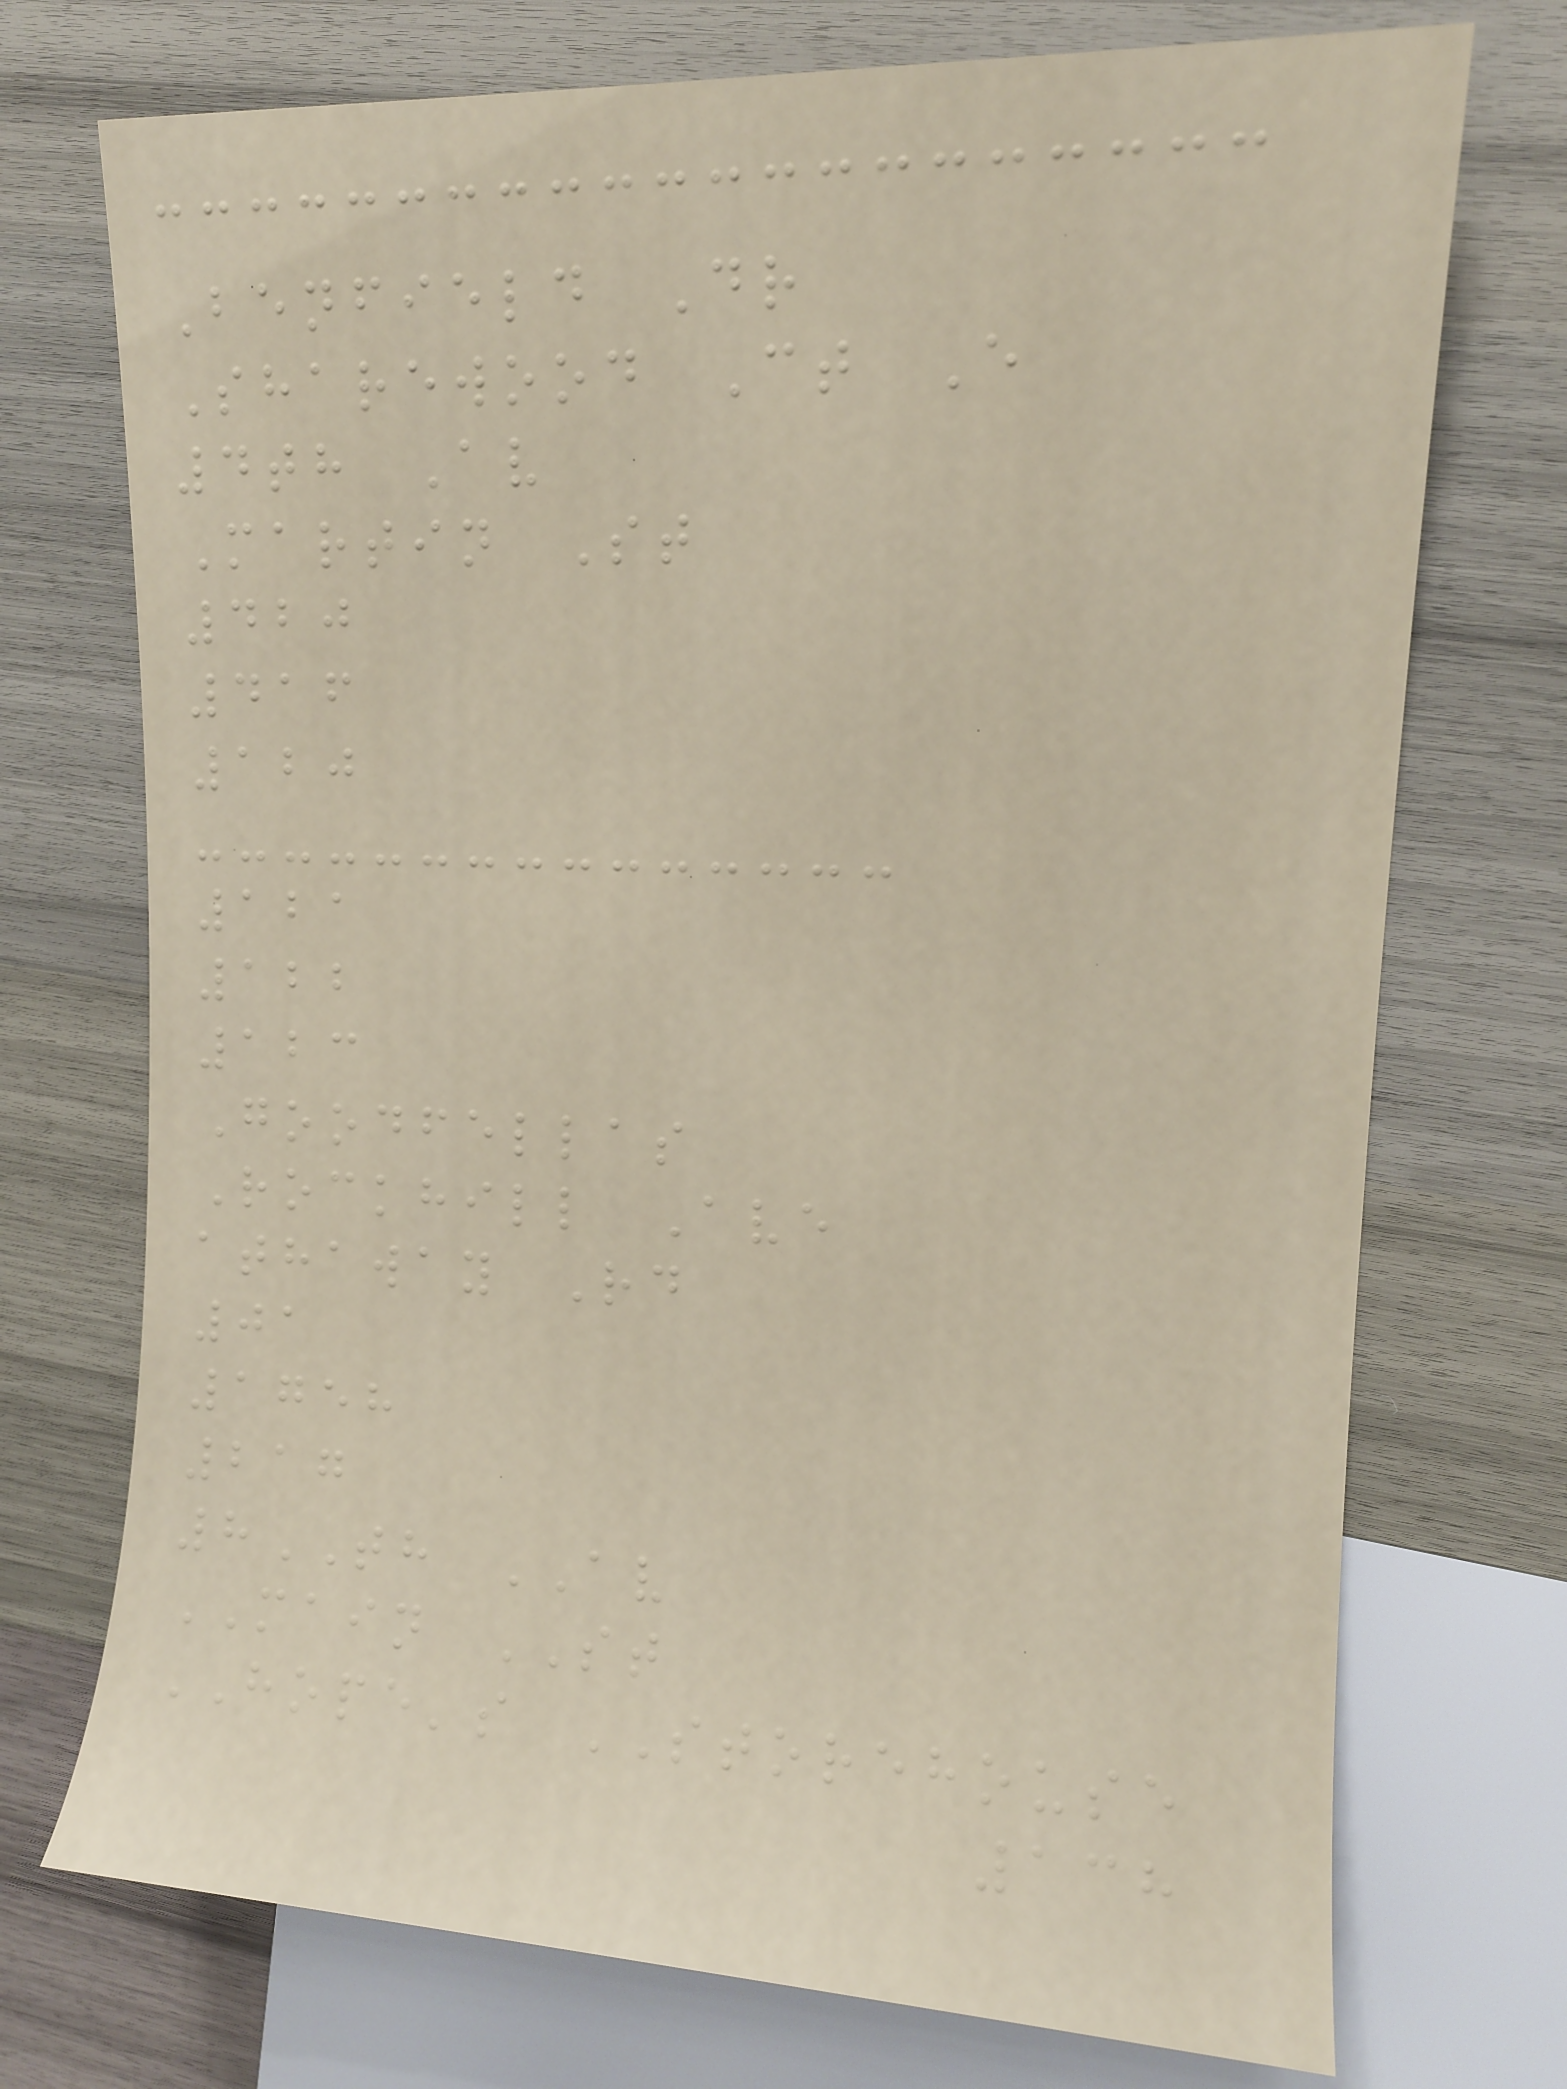Benfield Dr
Sharewood Ct E
4th Av
Martin St
420
416
120
121
122
123
Goodfellas
Rockhill Ave
athaway Rd
01
1758
217
8TH AV
MAIN ST
HOPE's STOREHOUSE
138
